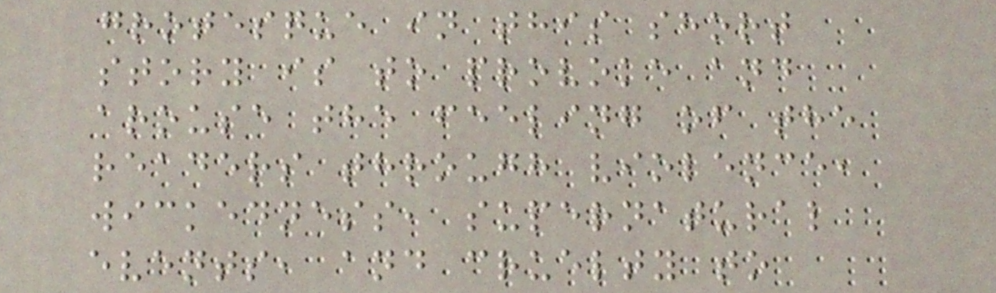grotesque in this short
story is to provoke and
arouse the feeling of the
readers through violence,
wickedness, supernatural
events, and cruelty to
